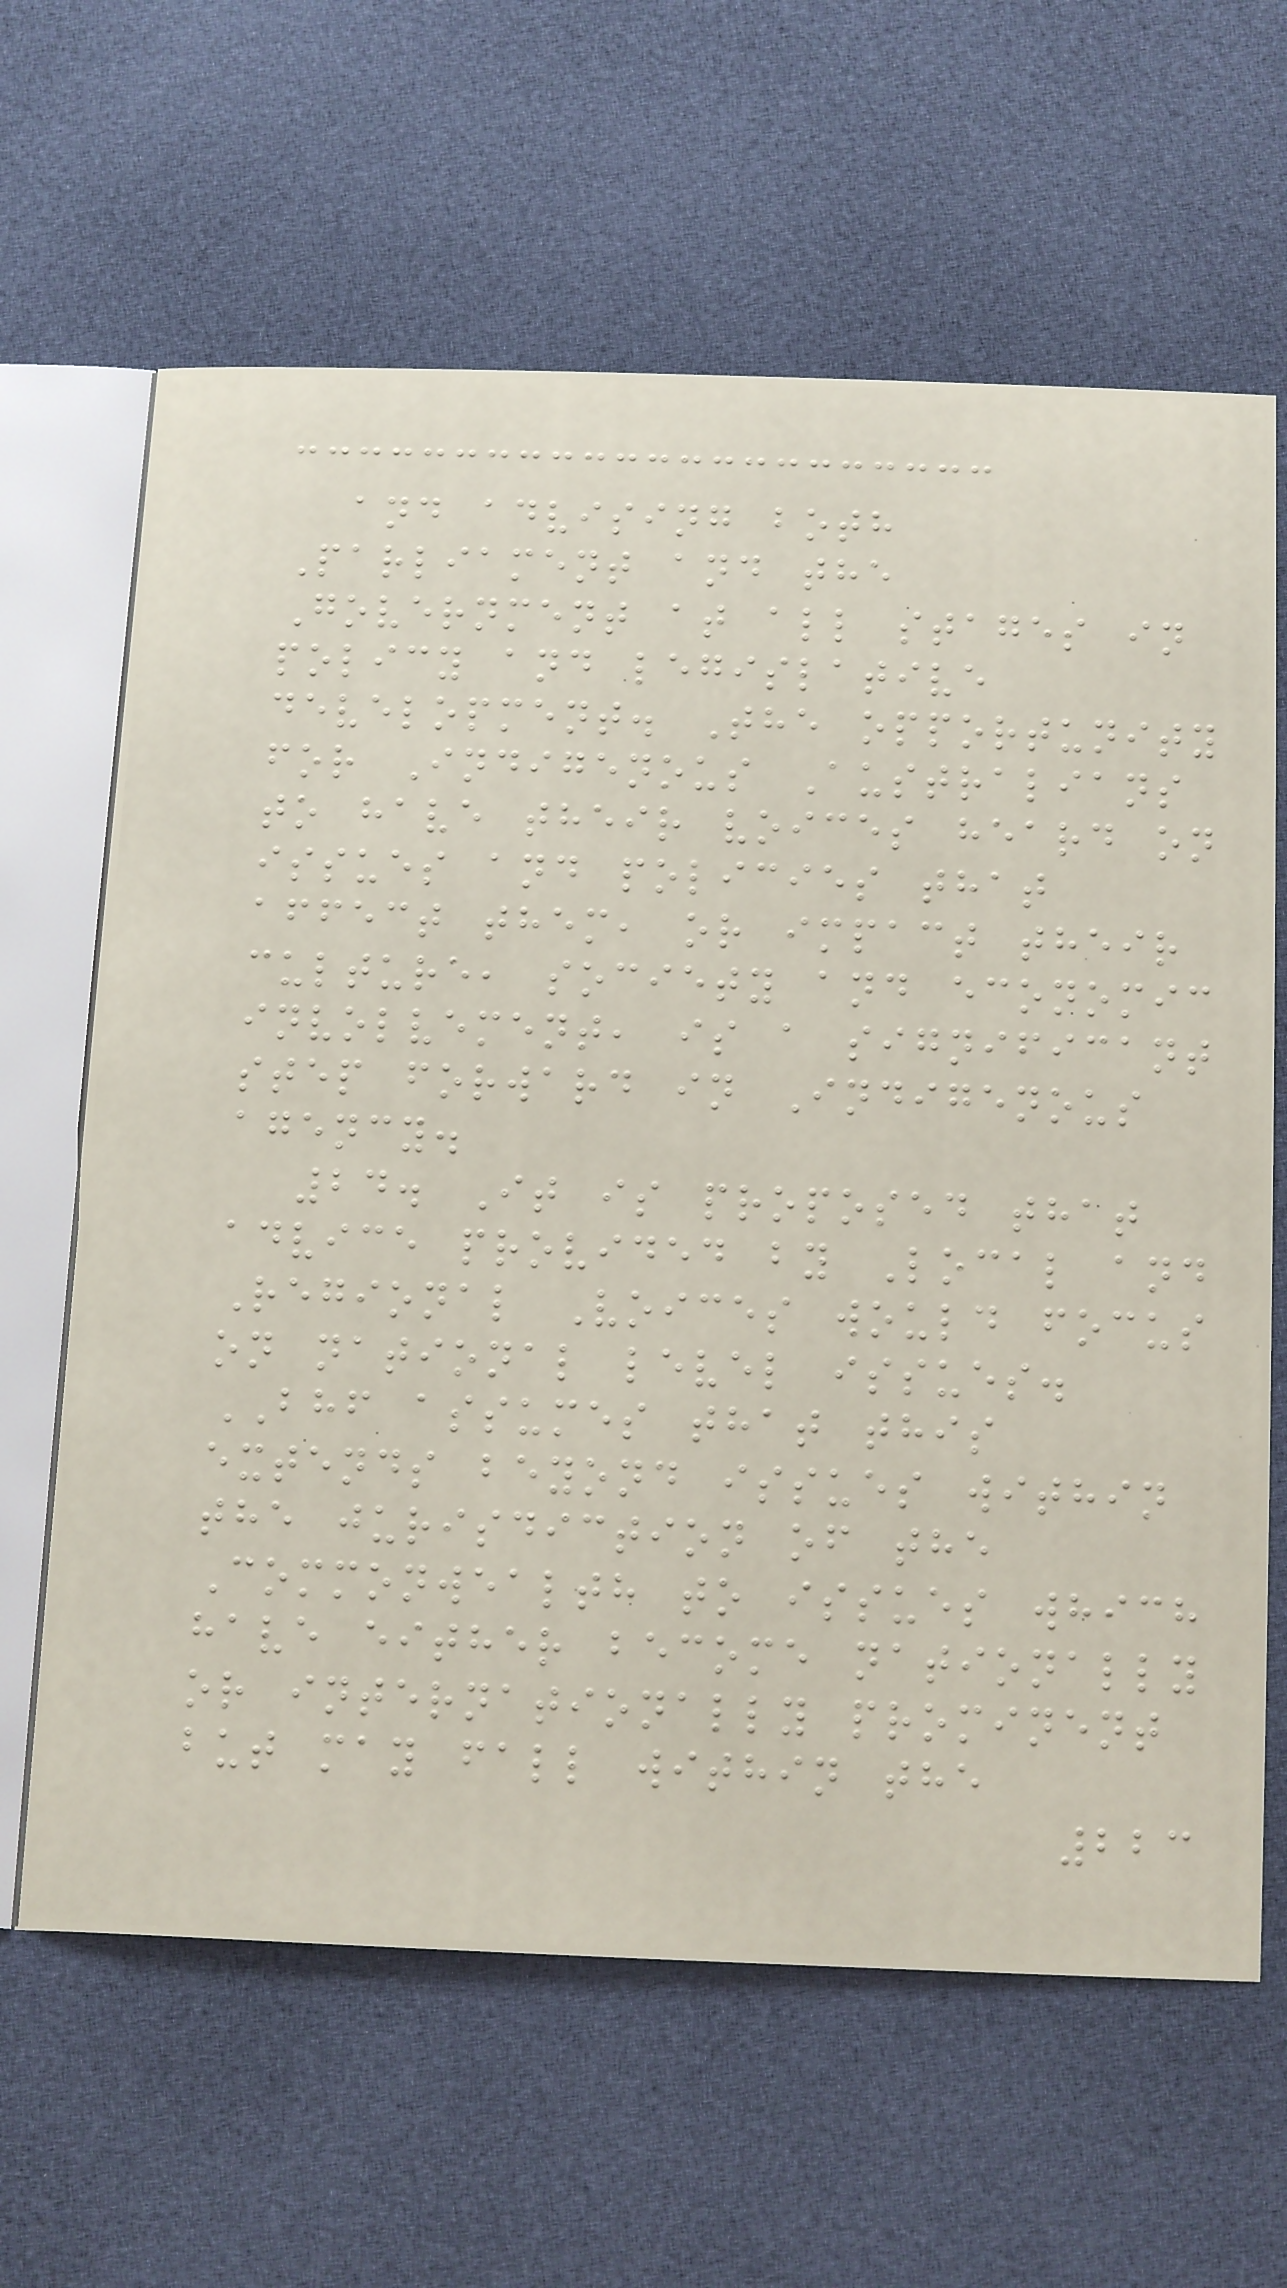and advising both
Parliament and the
Government at all stages in
policy and legislative
development. The opportunity
for Indigenous Australians
to have their voices heard on
issues and policies that
affect them, or impact their
culture, society and economic
involvement, is a significant
step forward in Indigenous
agency.
24. It is proposed that
advice provided by Local and
Regional Voices would focus
on national level issues.
BHF assumes that this
extends beyond issues within
the jurisdiction of the
Commonwealth to issues which
have either become nationally
or internationally prominent
but may fall within the
223
